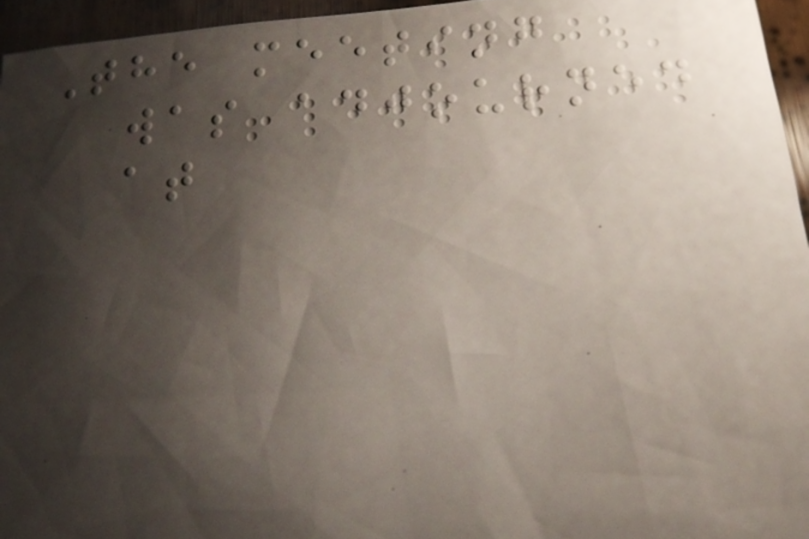The meeting
was adjourned
at
